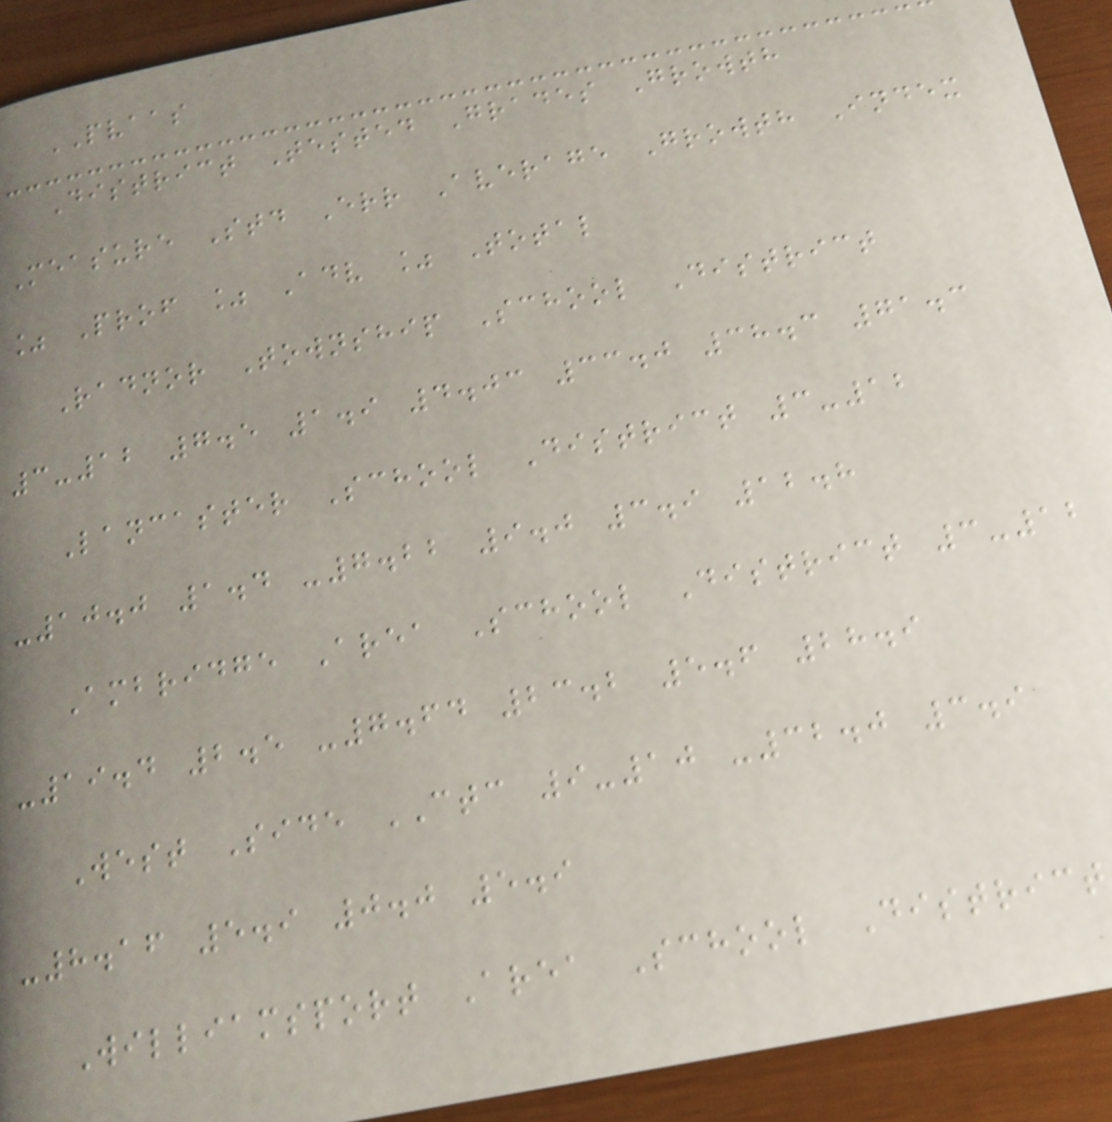PVAAS
District Tested Grades Growth
Measure Std Err Average Growth Index
% Prof % Adv % Total
Radnor Township School District
3-12 7.5 1.9 4.03 33.0 38.3 71.3
Lancaster School District 3-12
-10.0 1.4 -7.22 9.0 3.9 12.8
Ambridge Area School District 3-12
-19.4 2.5 -7.64 23.2 5.6 28.9
West Side CTC 9-10 -32.0 3.9
-8.16 5.9 0.0 5.9
Williamsport Area School District
